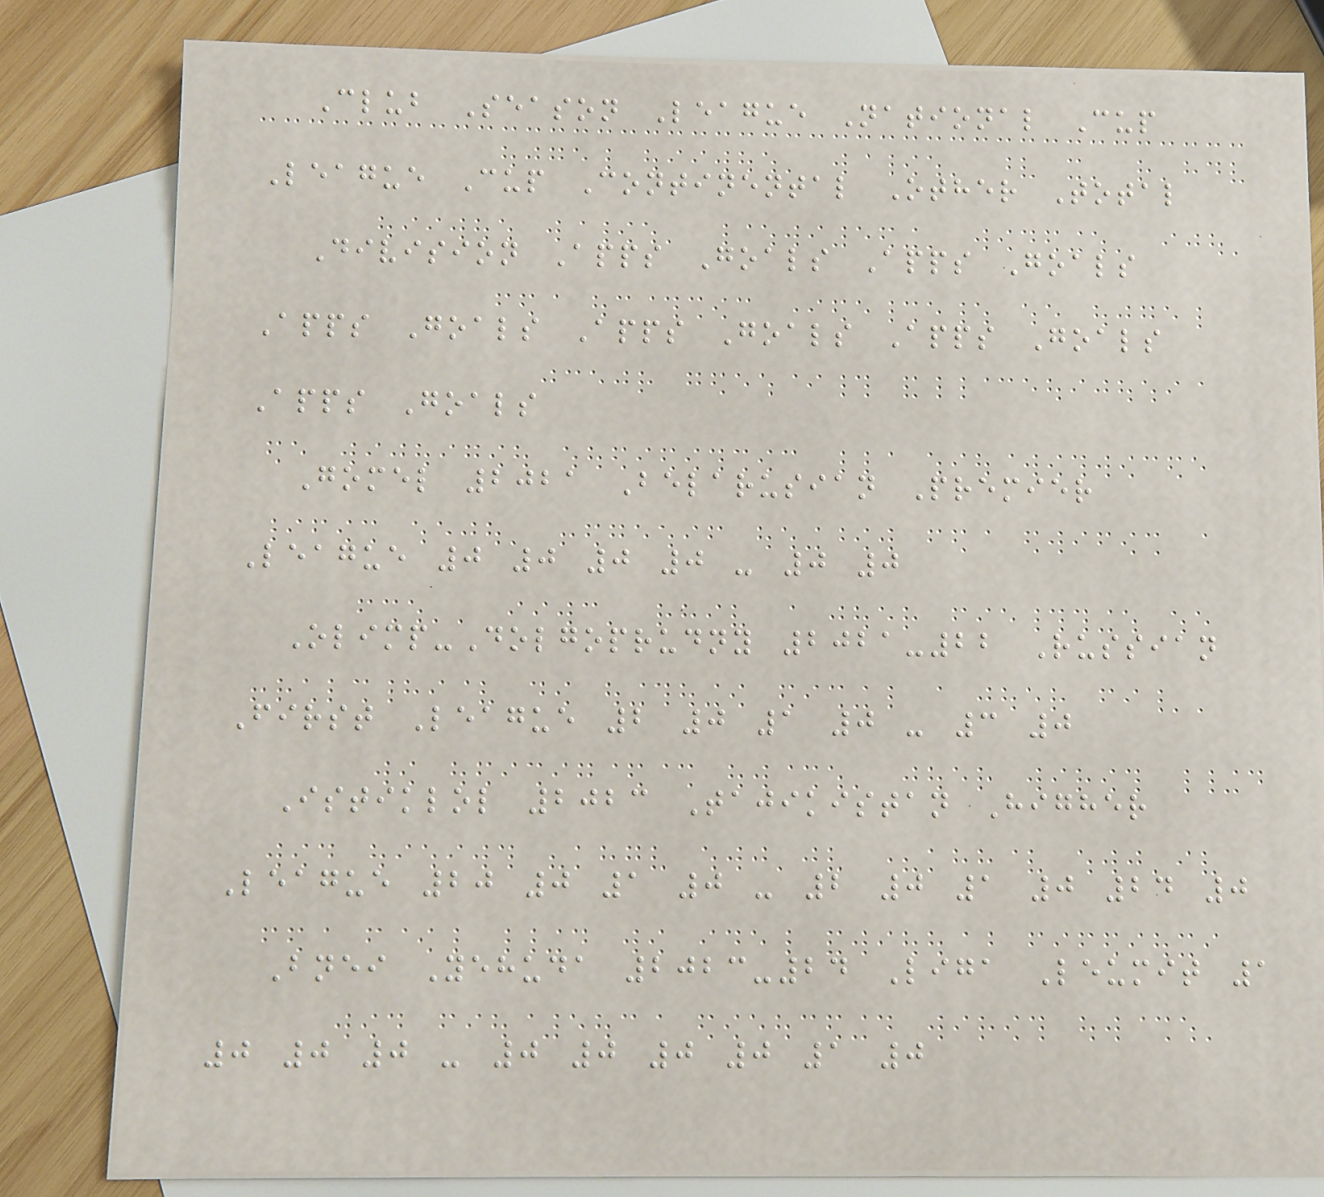Club Season League National Cup
League Cup Continental Other Total
Division Apps Goals Apps Goals
Apps Goals Apps Goals Apps Goals
Apps Goals
Gomel 2021 Belarusian Premier
League 0 0 0 0 - 0 0
Olimp-Dolgoprudny 2021-22 Russian
First League 2 0 1 0 - 3 0
Istiklol 2023 Tajikistan Higher
League 20 0 1 0 - 2 0 1 0 24 0
Bnei Yehuda 2023-24 Liga Leumit 1
0 0 0 - 0 0 0 0 1 0
